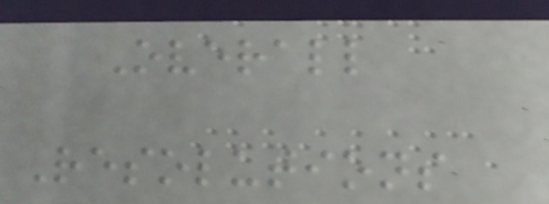Overall
Resolutions
